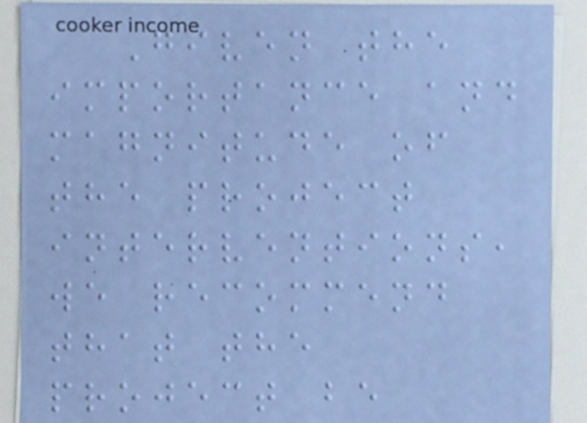Given the
importance and
magnitude of
the project
interventions,
we recommend
that the
project be
